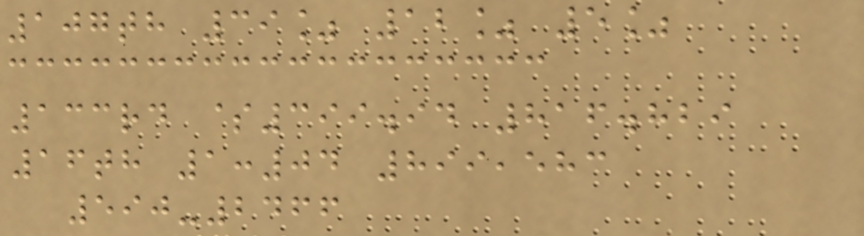107th 39% 12% 5%
133rd $399.94 816.829
16th 1:04 899,583
590-2466
